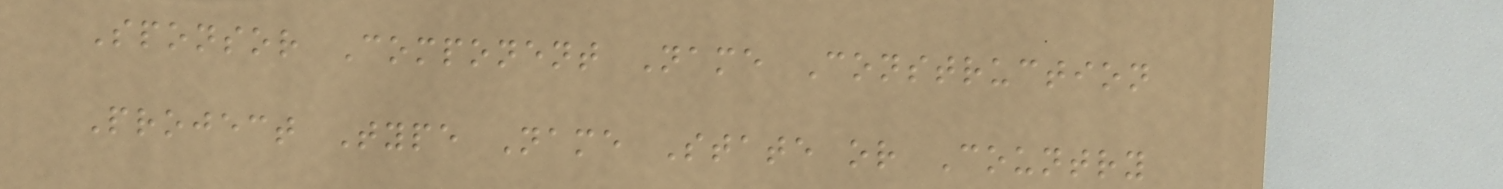Sponsor Component Name Construction
Project Type Name State or Country
